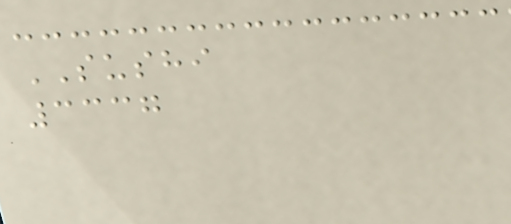SUSHI
3337
